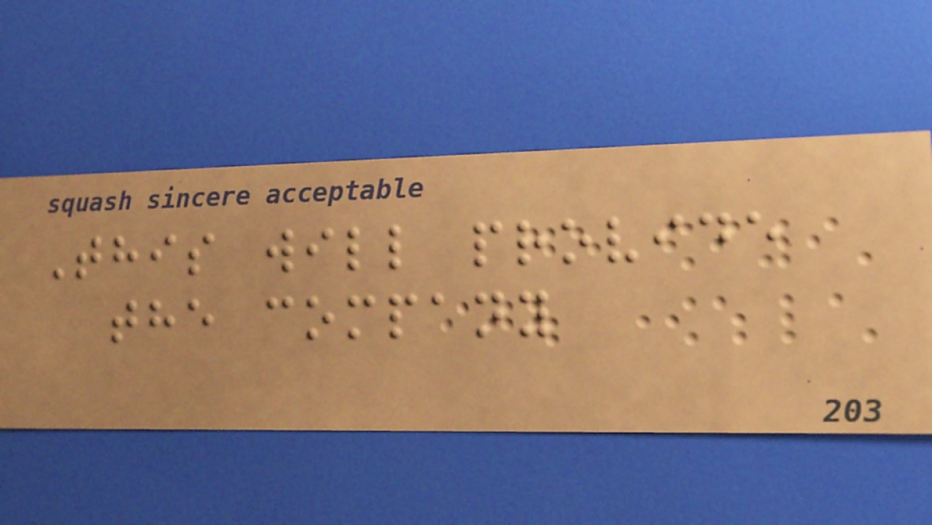This will provide
the company
